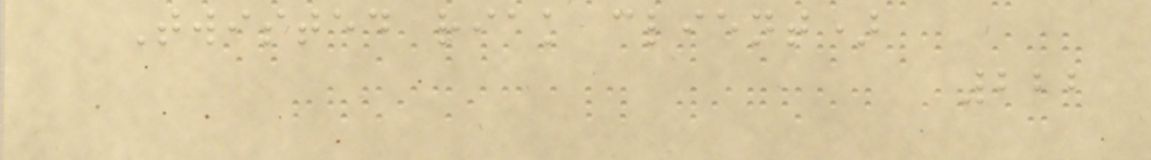Twisted riak client)
222
